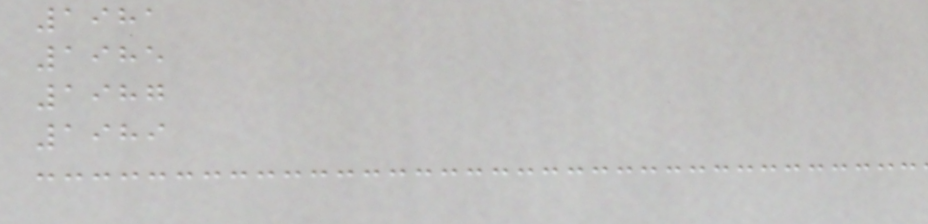1981
1985
1987
1989
